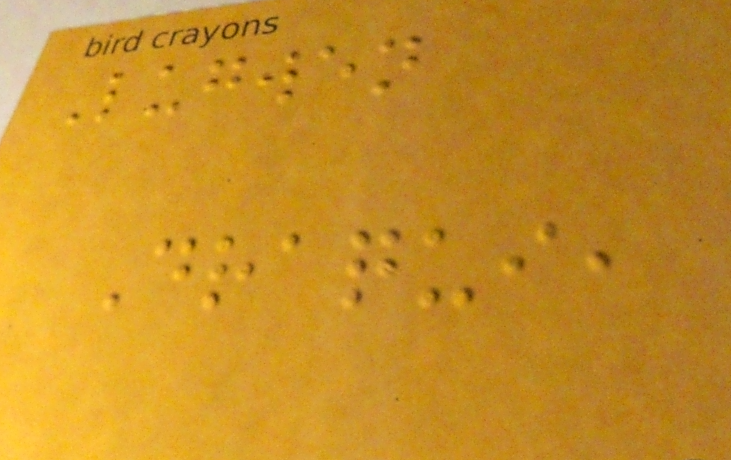Lugwen
Draqui,
